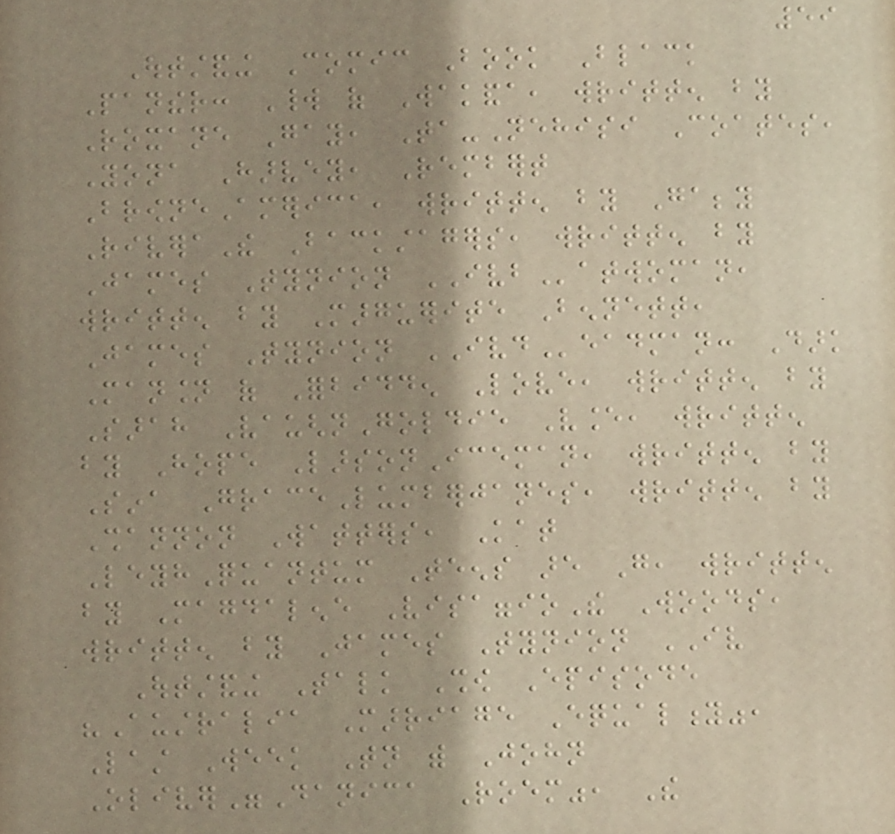59
Outstanding Comic Book Black
Panther: World of Wakanda, written by
Roxane Gay, Ta-Nehisi Coates,
Yona Harvey, Rembert
BrowneAmerica, written by Gabby
RiveraThe Backstagers, written by
James Tynion IVBatwoman,
written by Marguerite Bennett,
James Tynion IVDeadman: Dark
Mansion of Forbidden Love, written by
Sarah VaughnGoldie Vance, written
by Hope LarsonIceman, written by
Sina GraceLumberjanes, written by
Shannon Watters, Kat
LeyhQuantum Teens are Go, written
by Magdalene VisaggioThe Woods,
written by James Tynion IV
Outstanding Talk Show Episode
"Australia Marriage Equality",
Last Week Tonight with John
Oliver"Danica Roem", The
